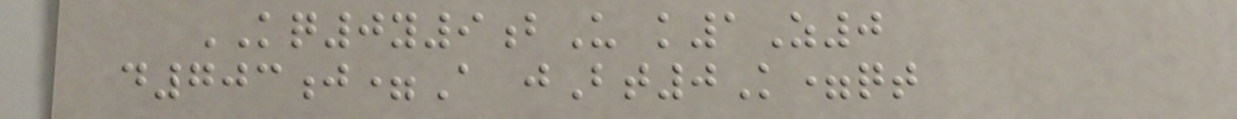KQ0y9bU k1Z0
d703j=A jBt0K=qt
